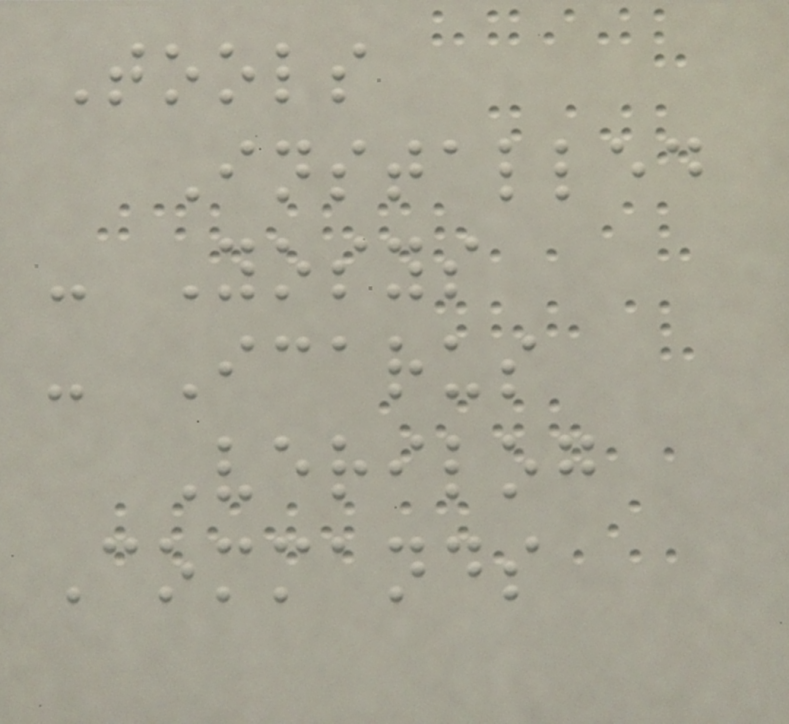Tools
Installed
- Yosys
- Icarus
Verilog
Commands
